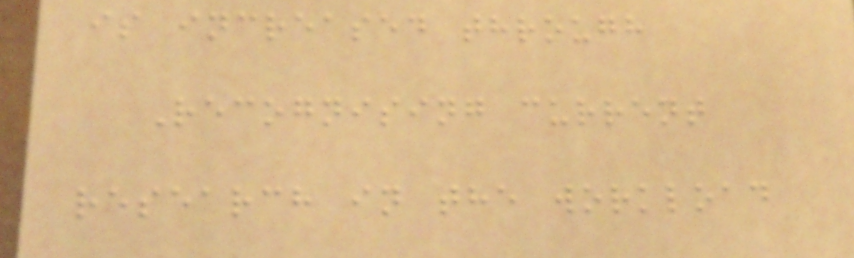is increased through
Recognising current
research in the workload
